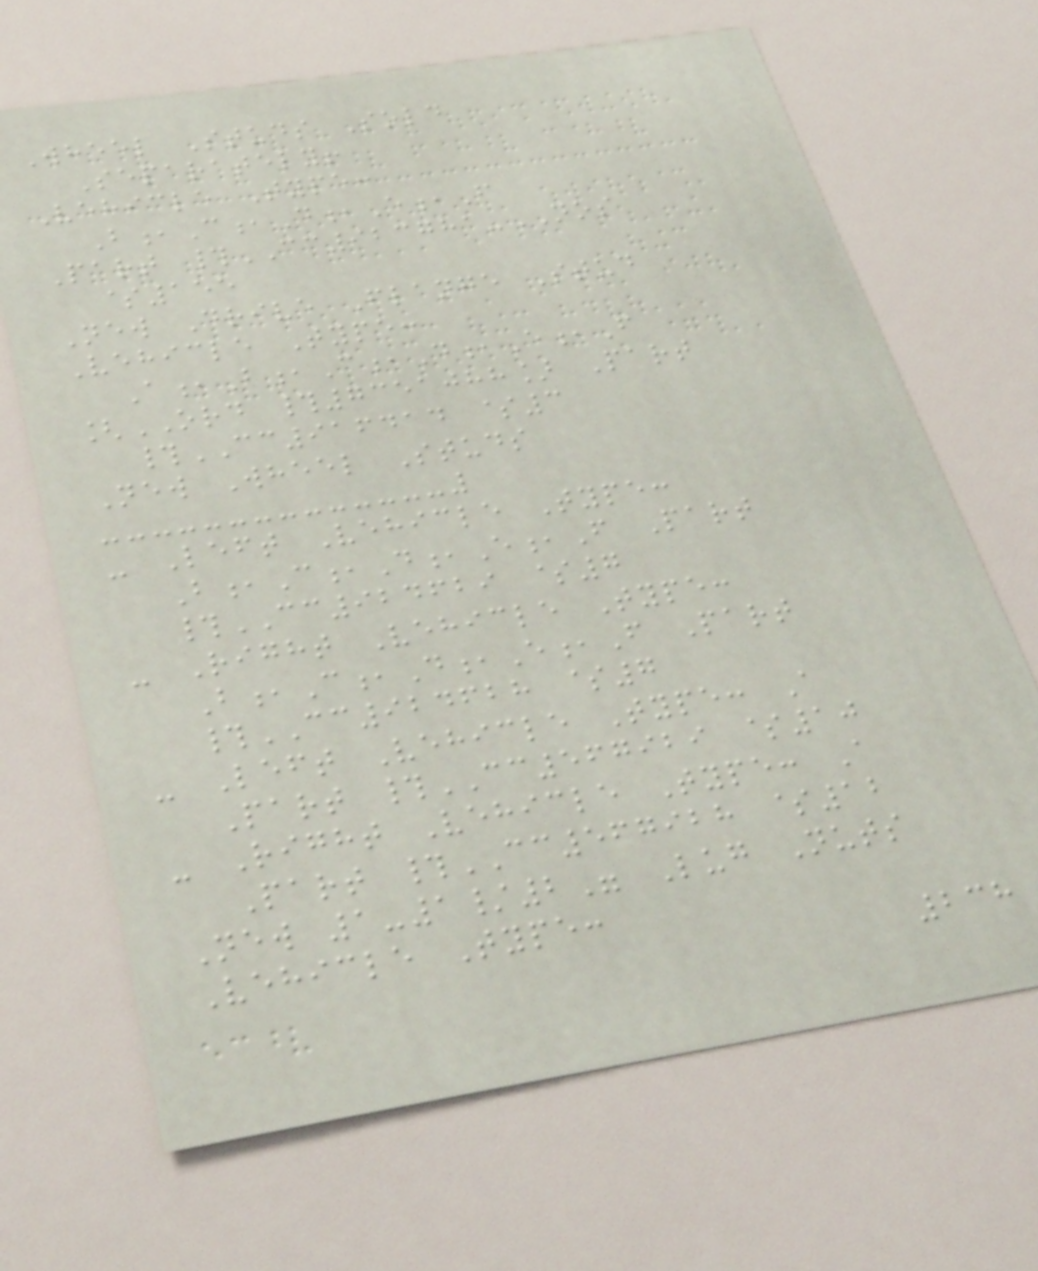Wheel Studs Sold
Separately!
Vehicle Type:
B,C,D,E,F
Part #CC923781-NOS
$155
New Drive Flange Stud
Vehicle Type:
A,B,C,D,E,F
[ORD #7351088] Part
#CC916414 $3
New Wheel Studs
- Left Vehicle Type:
B,C,D,E,F Part
#CC924629 $7
- Right Vehicle Type:
B,C,D,E,F Part
#CC924628 $7
- Left Vehicle Type: A
Part #CC567929 $10
- Right Vehicle Type: A
Part #CC567928 $12
New 1-1/2" Lug Nuts
Vehicle Type:
238
